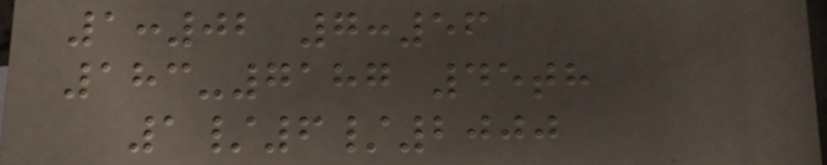1:02 7:56
183-7187 45th
1/6/2000
